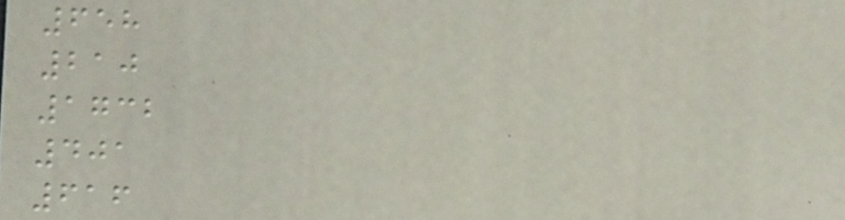658
210
1732
401
616
